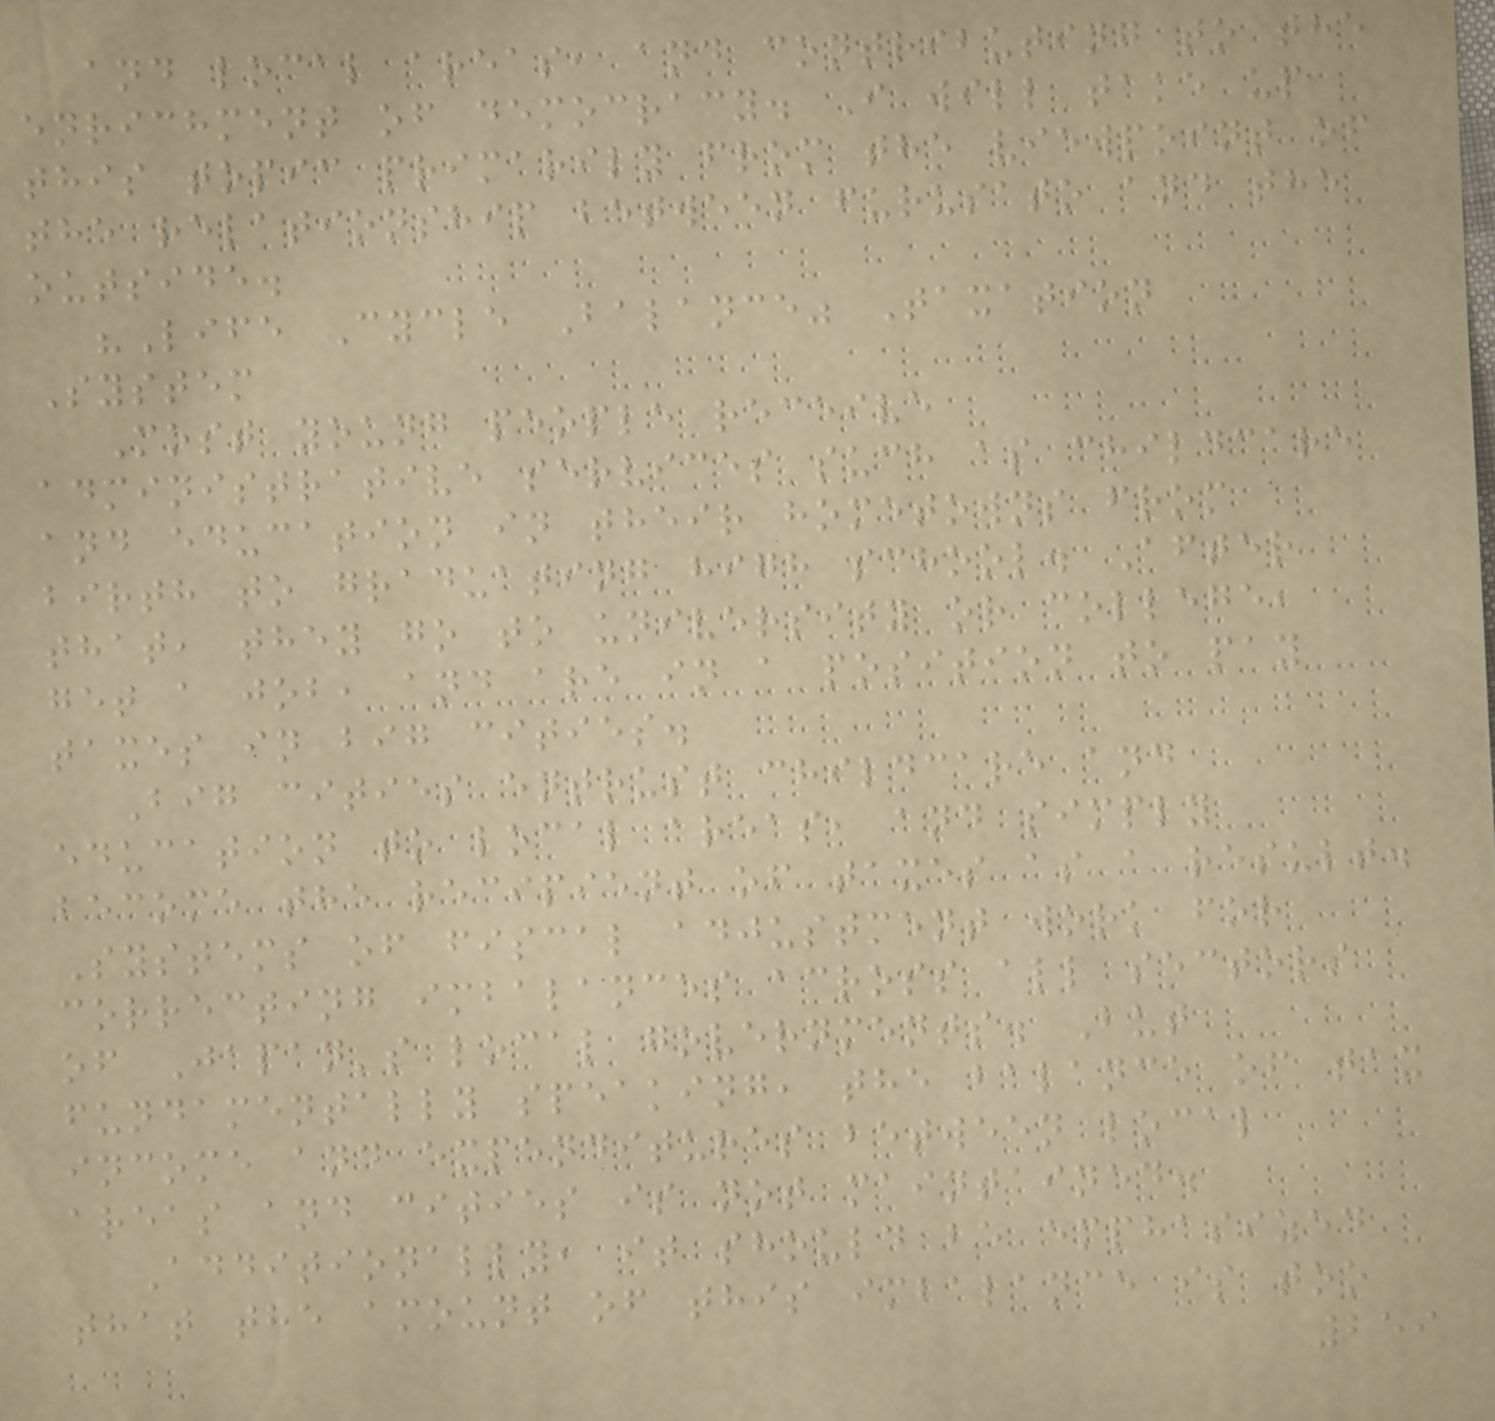and local areas, and contributing to the
enrichment of democracy. I will take up
this topic primarily from the viewpoint of
the relationship between furusato and the
outside.
"Life Cycle Balance" Taxation
System
Most young people receive
administrative services such as childcare
and education in their hometowns from
birth to graduating high school. After
that, they go to university or college,
get a job, and are in a position to pay
taxes in big cities.
Big cities entrust childcare and
education to local areas, and simply
become the recipient of taxes as a result.
Systems of fiscal adjustment work for
correcting imbalances across all sectors
of Japan's local governments. But
fundamentally speaking, the balance of tax
income and expenditures between local
areas and cities is not maintained.
Additionally, it should be emphasized
that the amount of this imbalance is too
259
